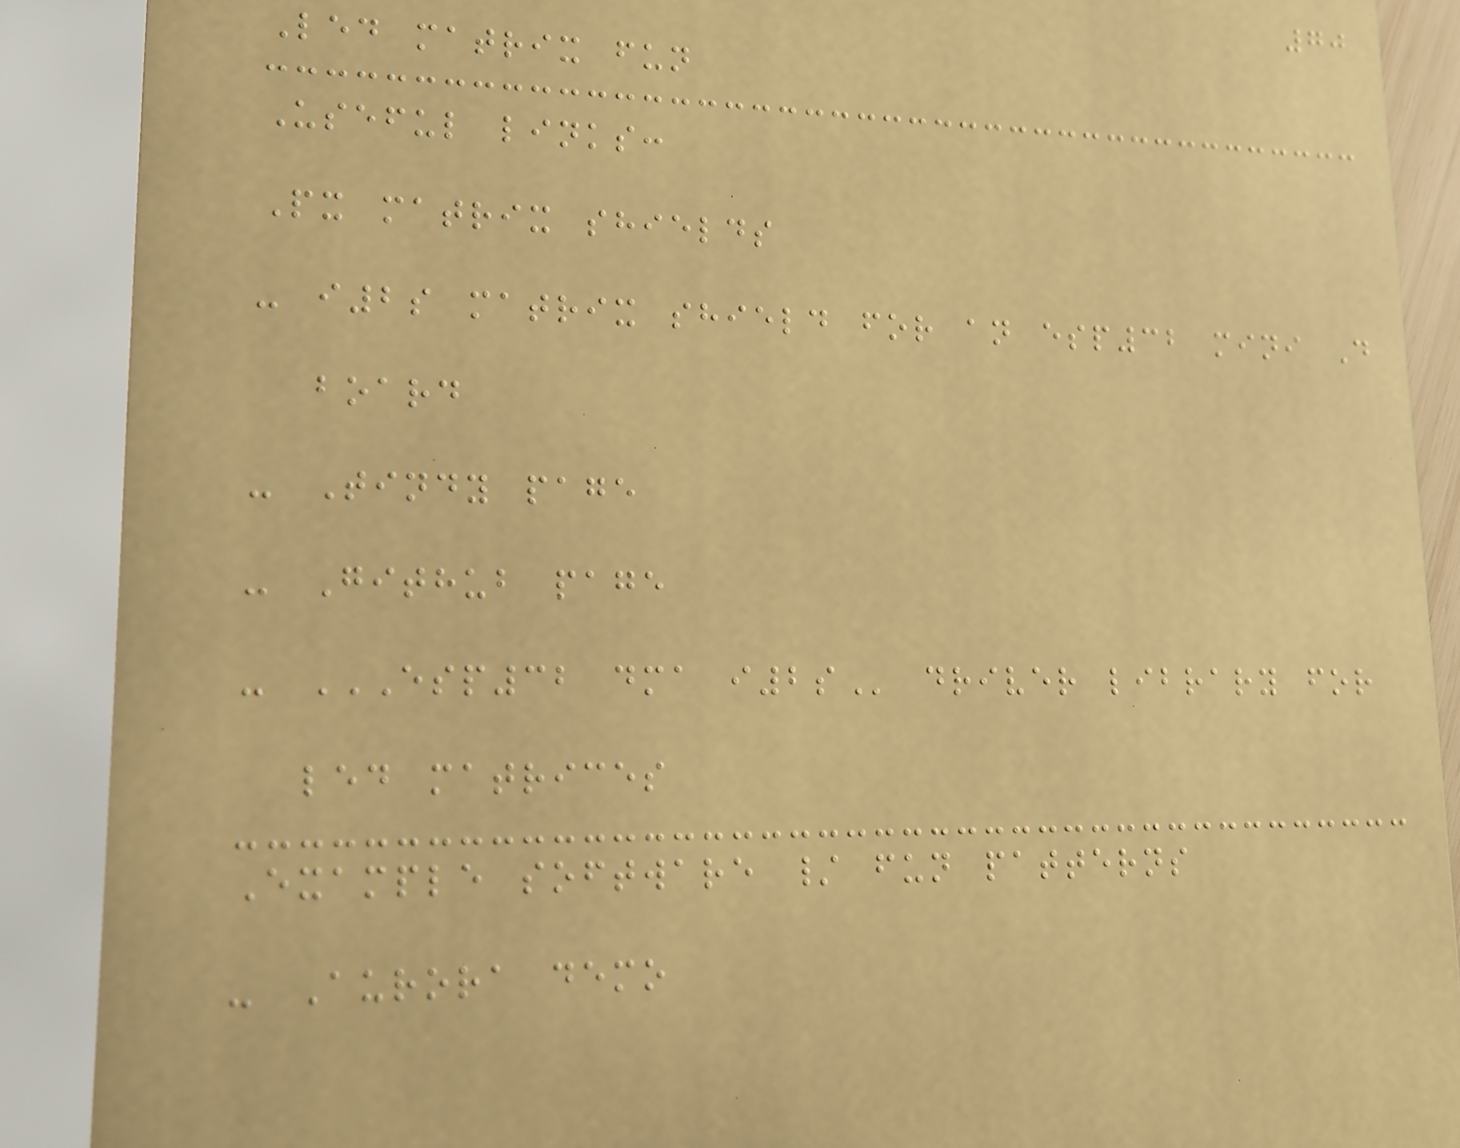70
Led matrix fun
Useful links:
Px matrix shields
- i2s matrix shield for an esp32 mini D
board
- Tindy page
- Github page
- ESP32 DMA I2S driver library for
led matrices
Example software / fun patterns
- Aurora demo
